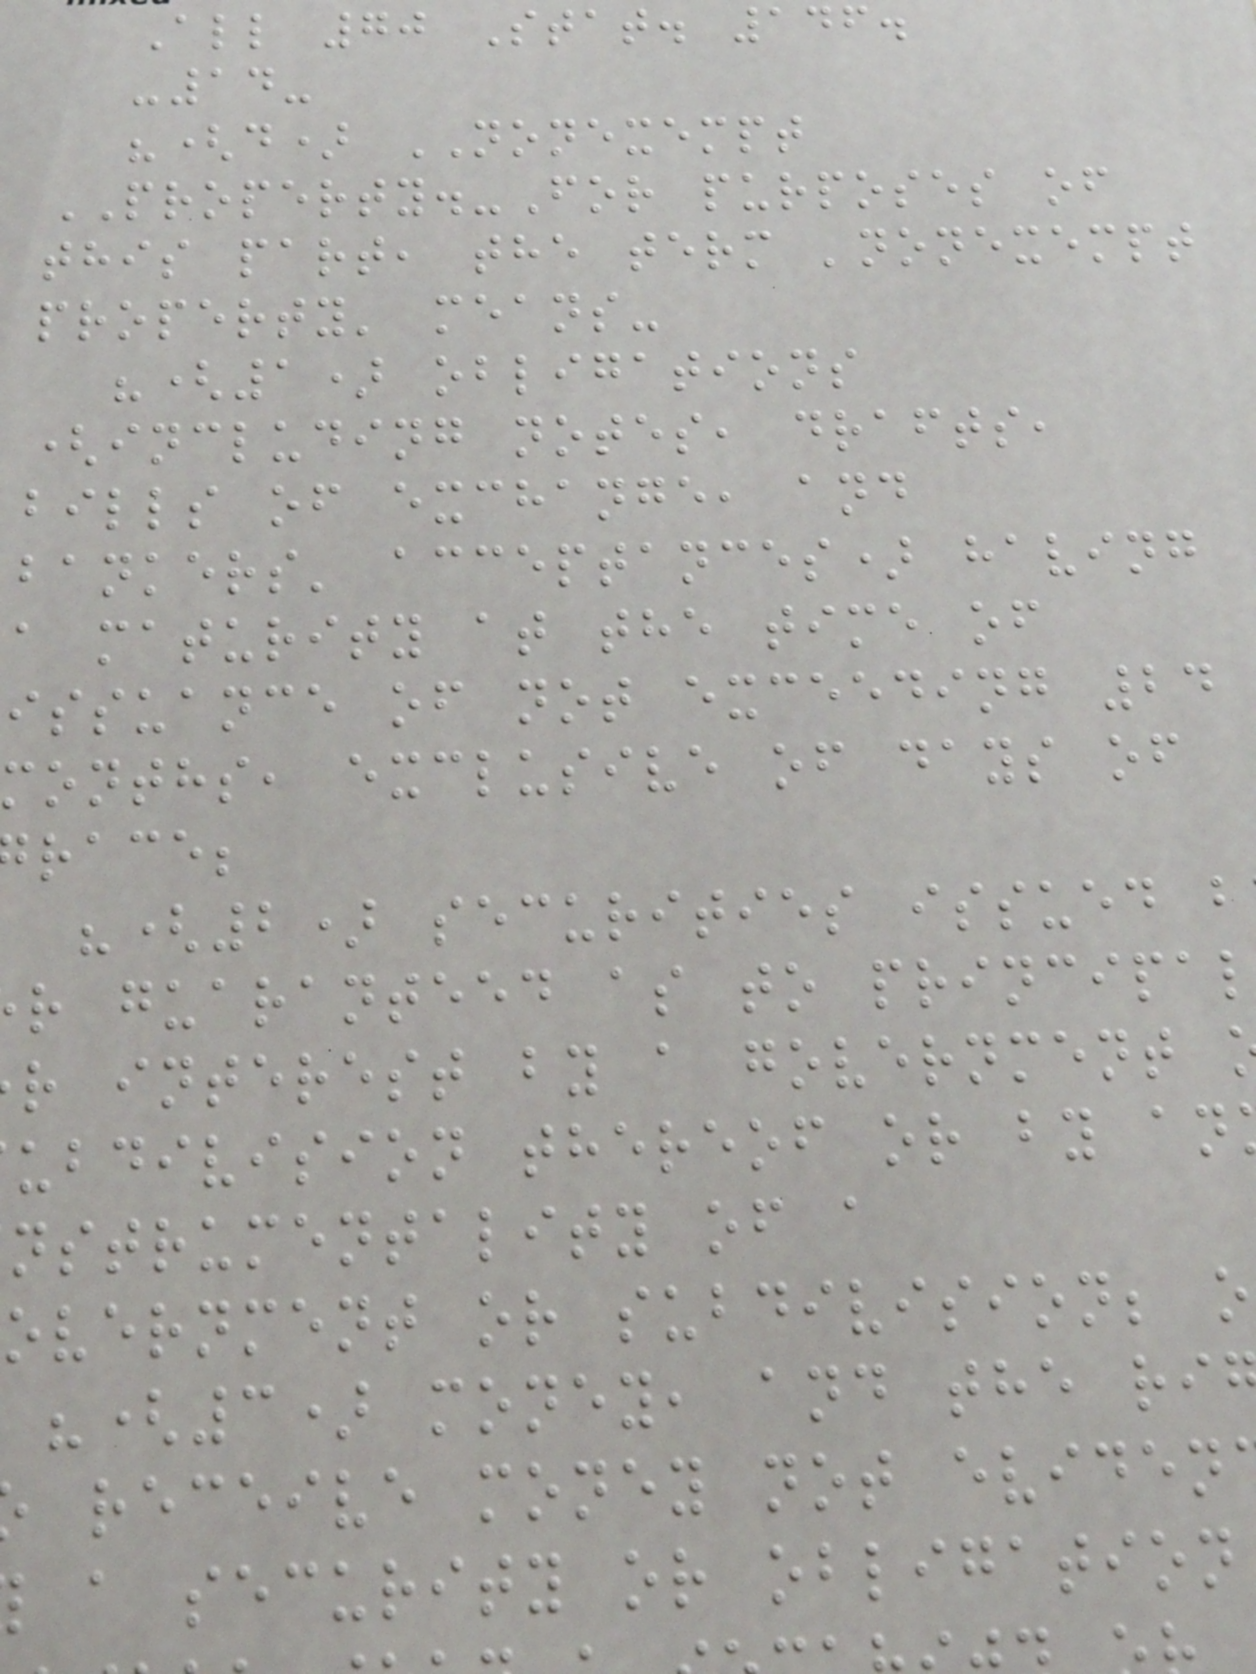All 70 Stat. 146.
-14-
"(d) NONEXEMPT
PROPERTY.-For purposes of
this part, the term 'nonexempt
property' means-
"(1) obligations
(including notes, drafts,
bills of exchange, and
bankers' acceptances) having
a maturity at the time of
issuance of not exceeding 24
months, exclusive of days of
race;
"(2) securities issued b
r guaranteed as to principal
r interest by a government
ubdivision thereof or by an
nstrumentality of a
overnment or subdivision; o
"(3) money, and the ri
receive money not eviden
a security or obligation
